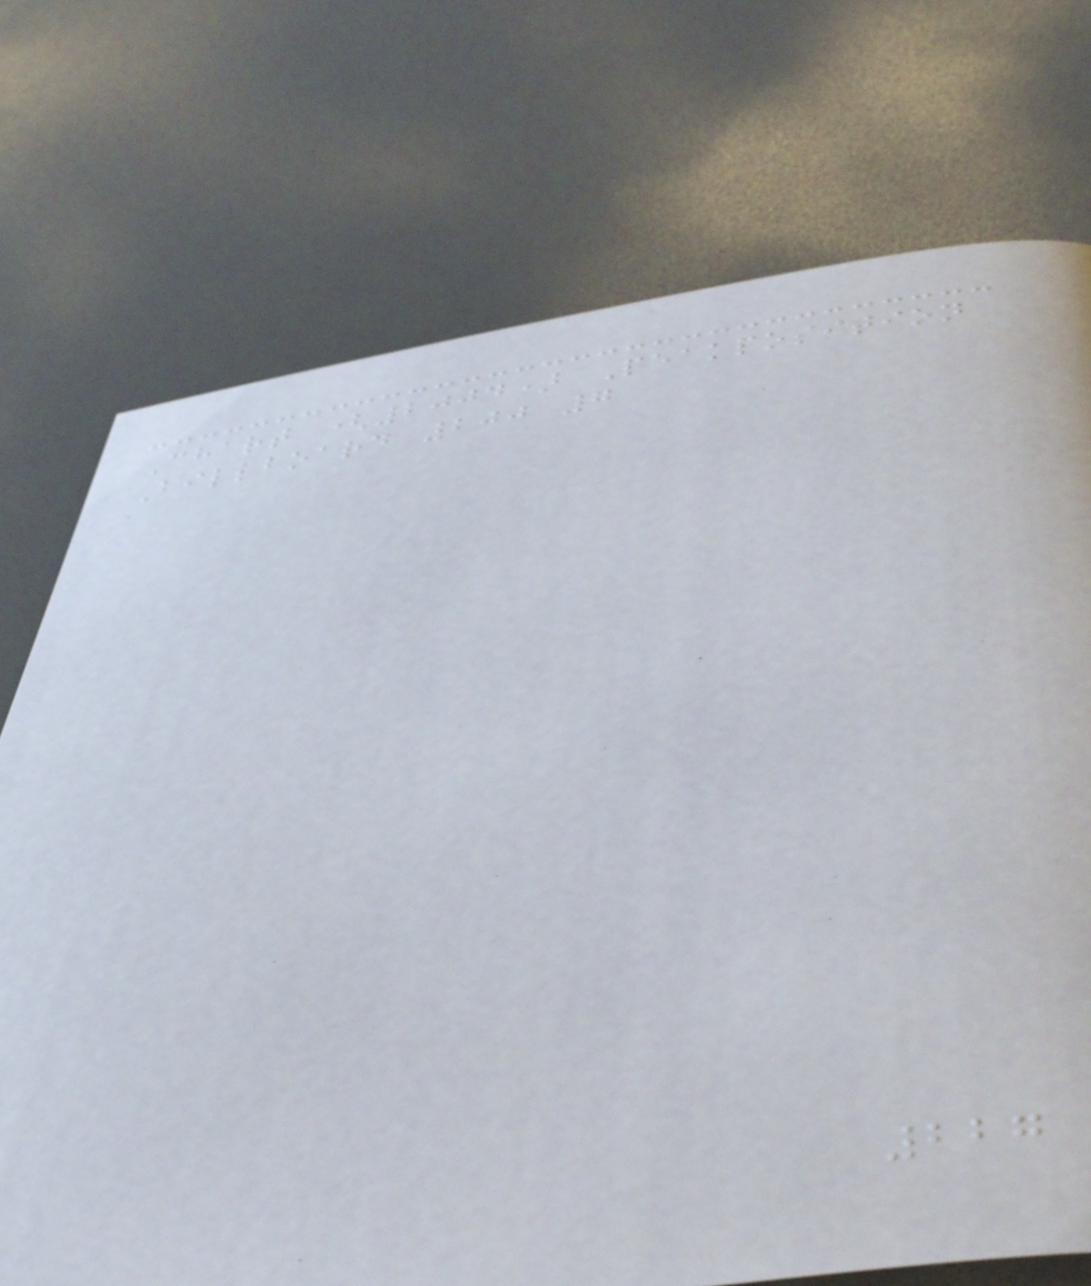Chart (2004) Peakposition
Billboard 200 7
227
